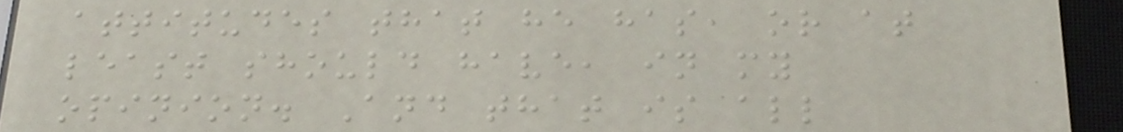attitudes that he has, or at
least should have, in my
opinion. And that is all
